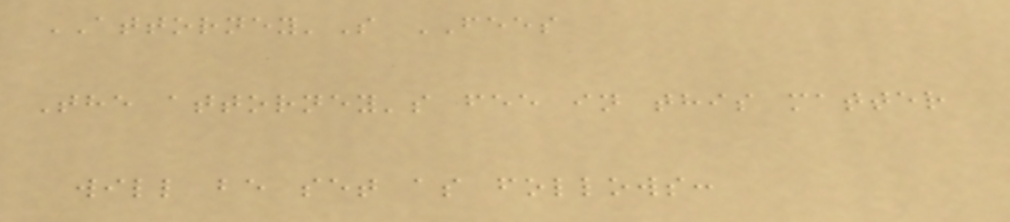ATTORNEY'S FEES
The attorney's fee in this matter
will be set as follows:
